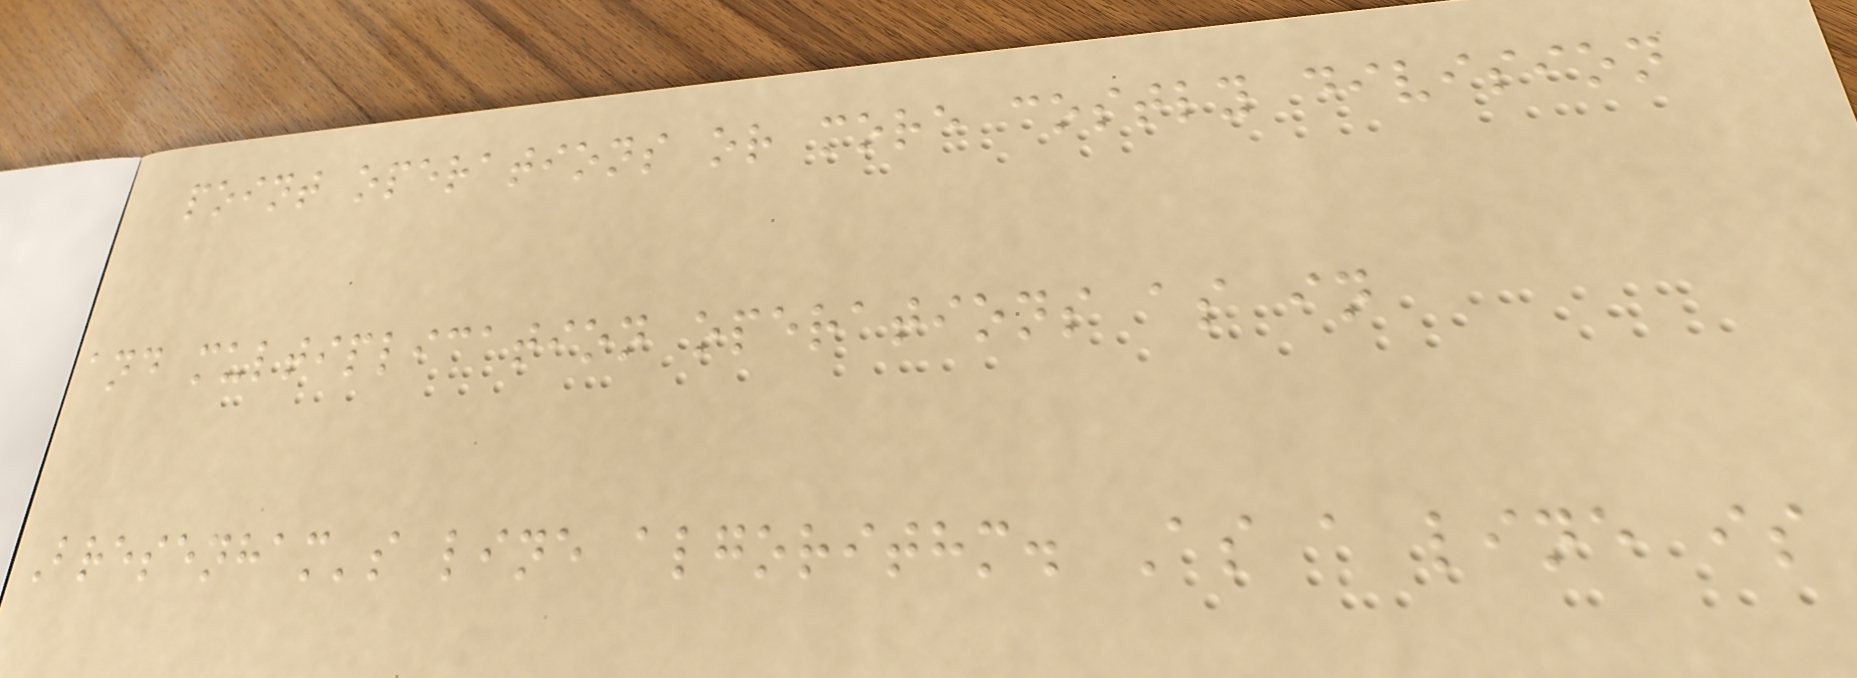point operations or more costly division
and multiplication operations as in
Bresenham's line algorithm. As a line is
